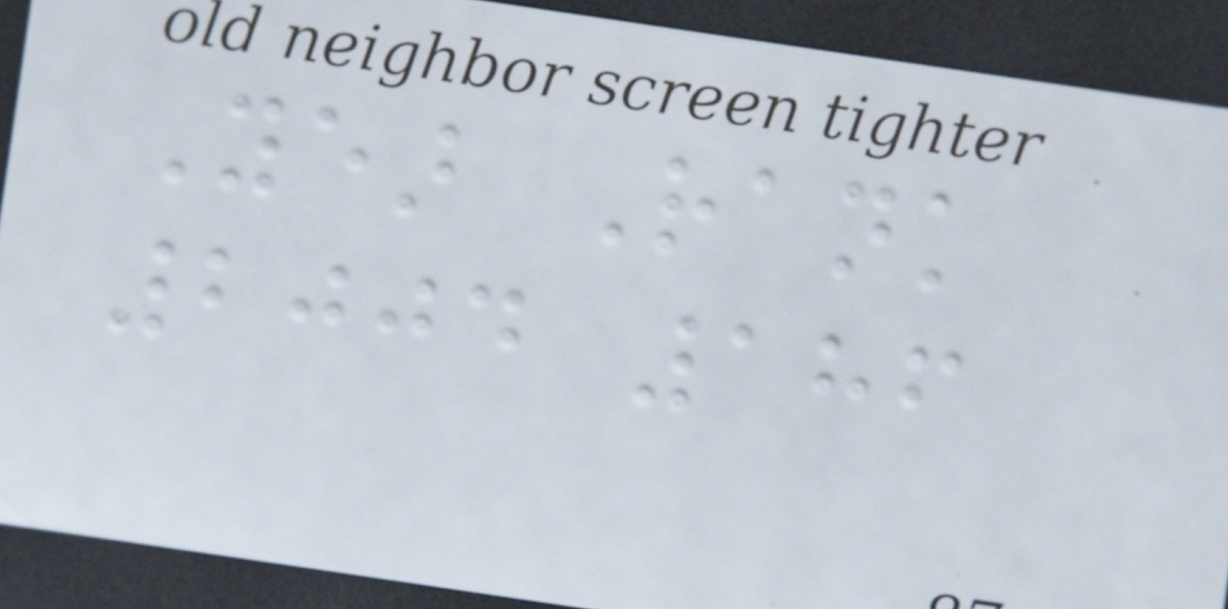Year Rank
2004 186
